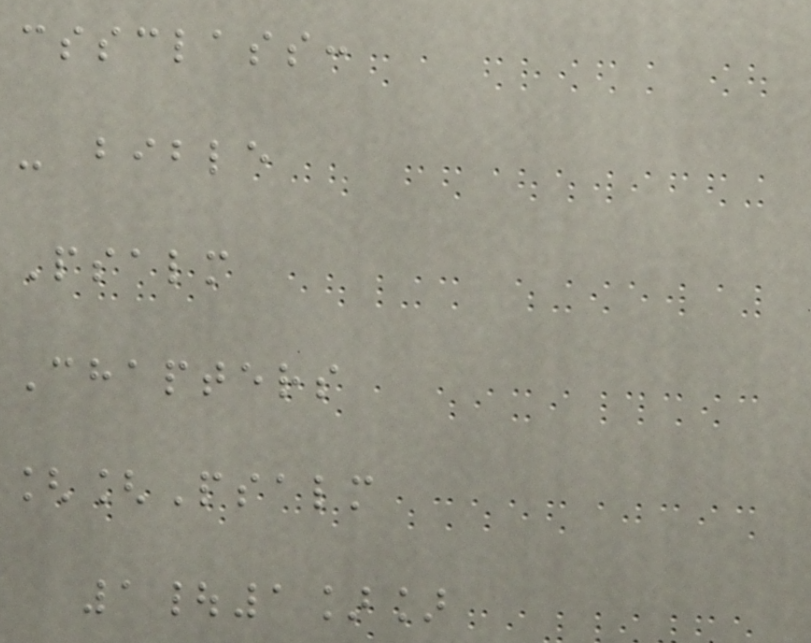cssclass:
- bible
Psalm
Chapters
[[Psalm
1|1]]
